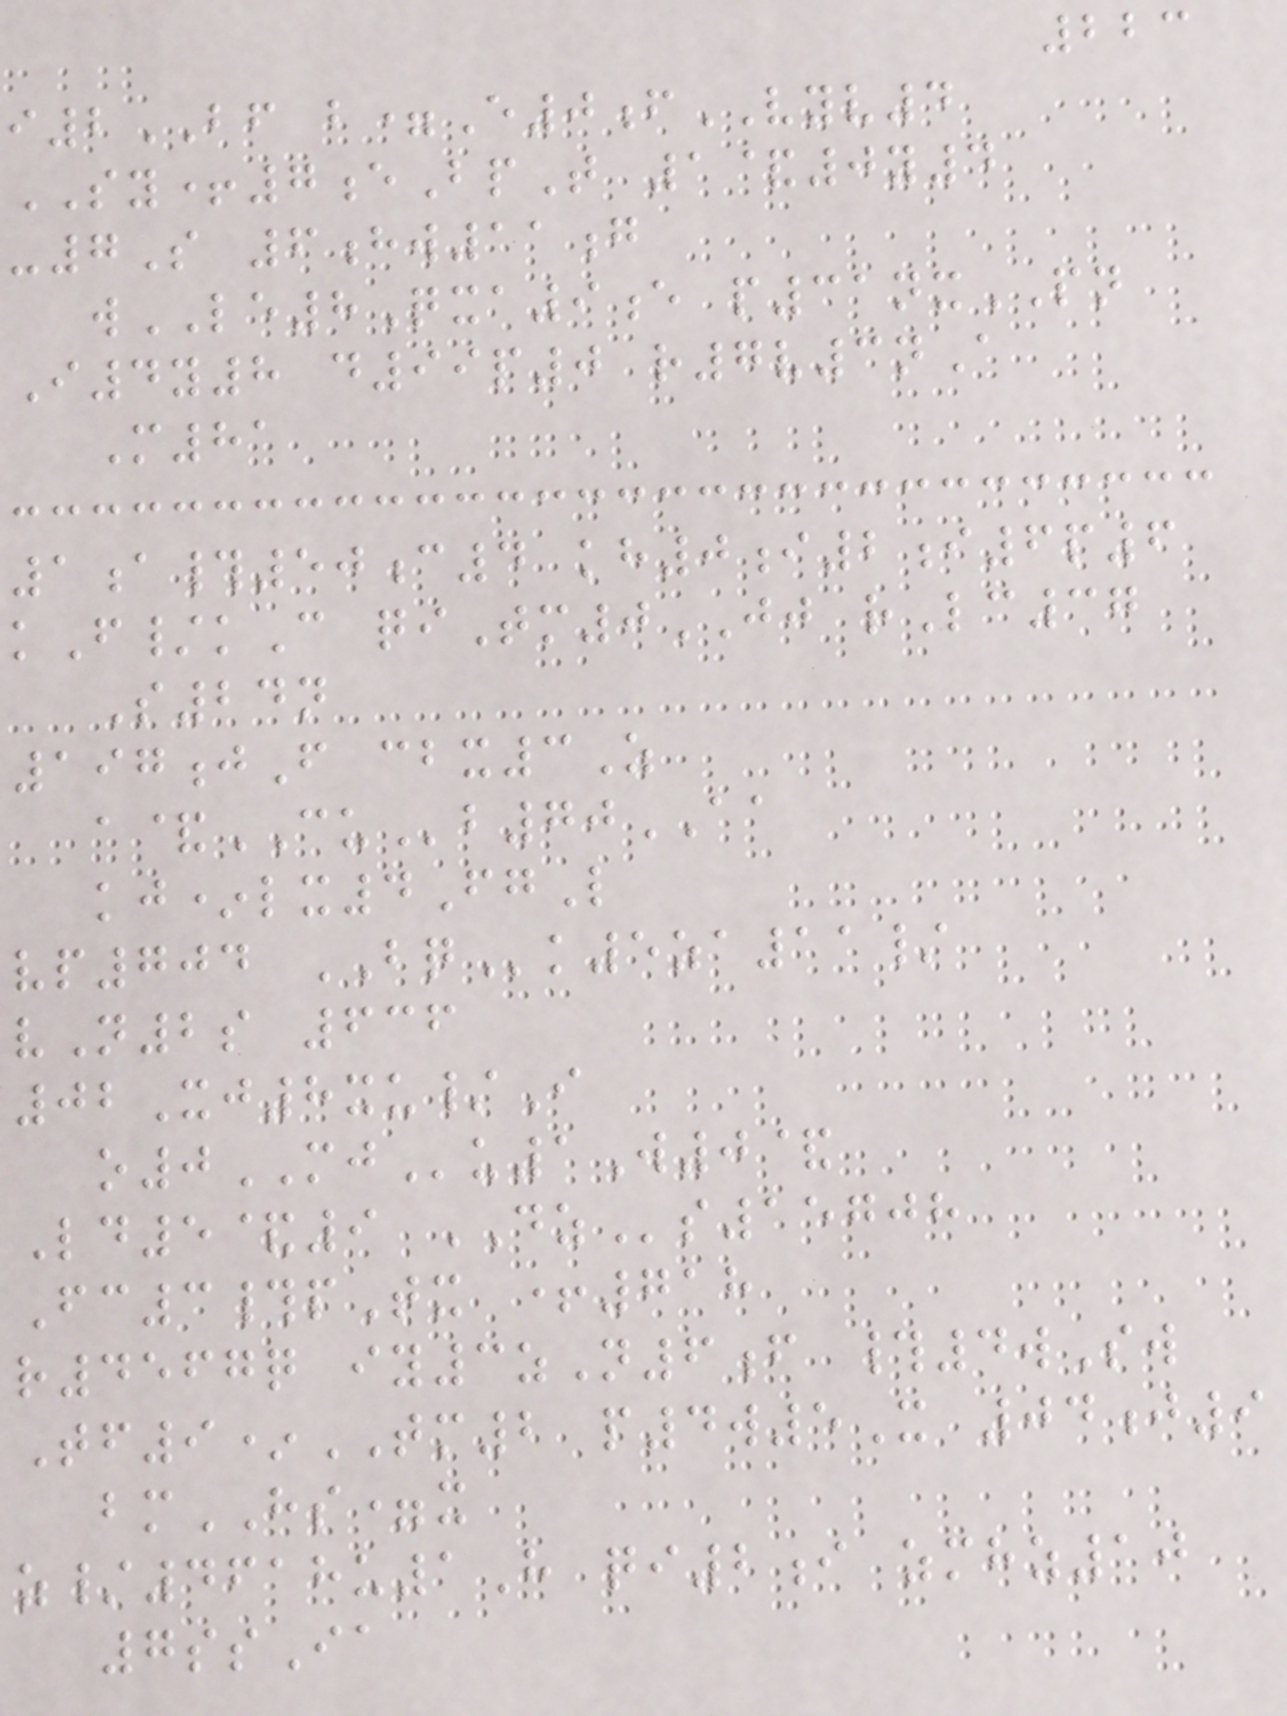223
i2BF b=E0fVYV4
SY+7eBpT 1&0y4
-7S 6hw11g
wLE8Qxa9e p31nxPN
I4y8 d99p0 r7v3nA
M81
1a#50c4 kh0i2i6p6
kF/kC qiTm0JJ rLc37
S24n
197jF cbx3Z
a&CUb70AA
kj*lx4FgL
vp704 BQk5za11/
vN2s 636
02Xj8xu/I
o0MJu1W0&
Ld5&9 DZs15708
Fc3#pTx +718
r4567q iy3zN6f #4wSw
Tf9*TM2 p4w5X 04j9
bmHS=x
z/4618u1H qi2i zmhz10
7ssIa
